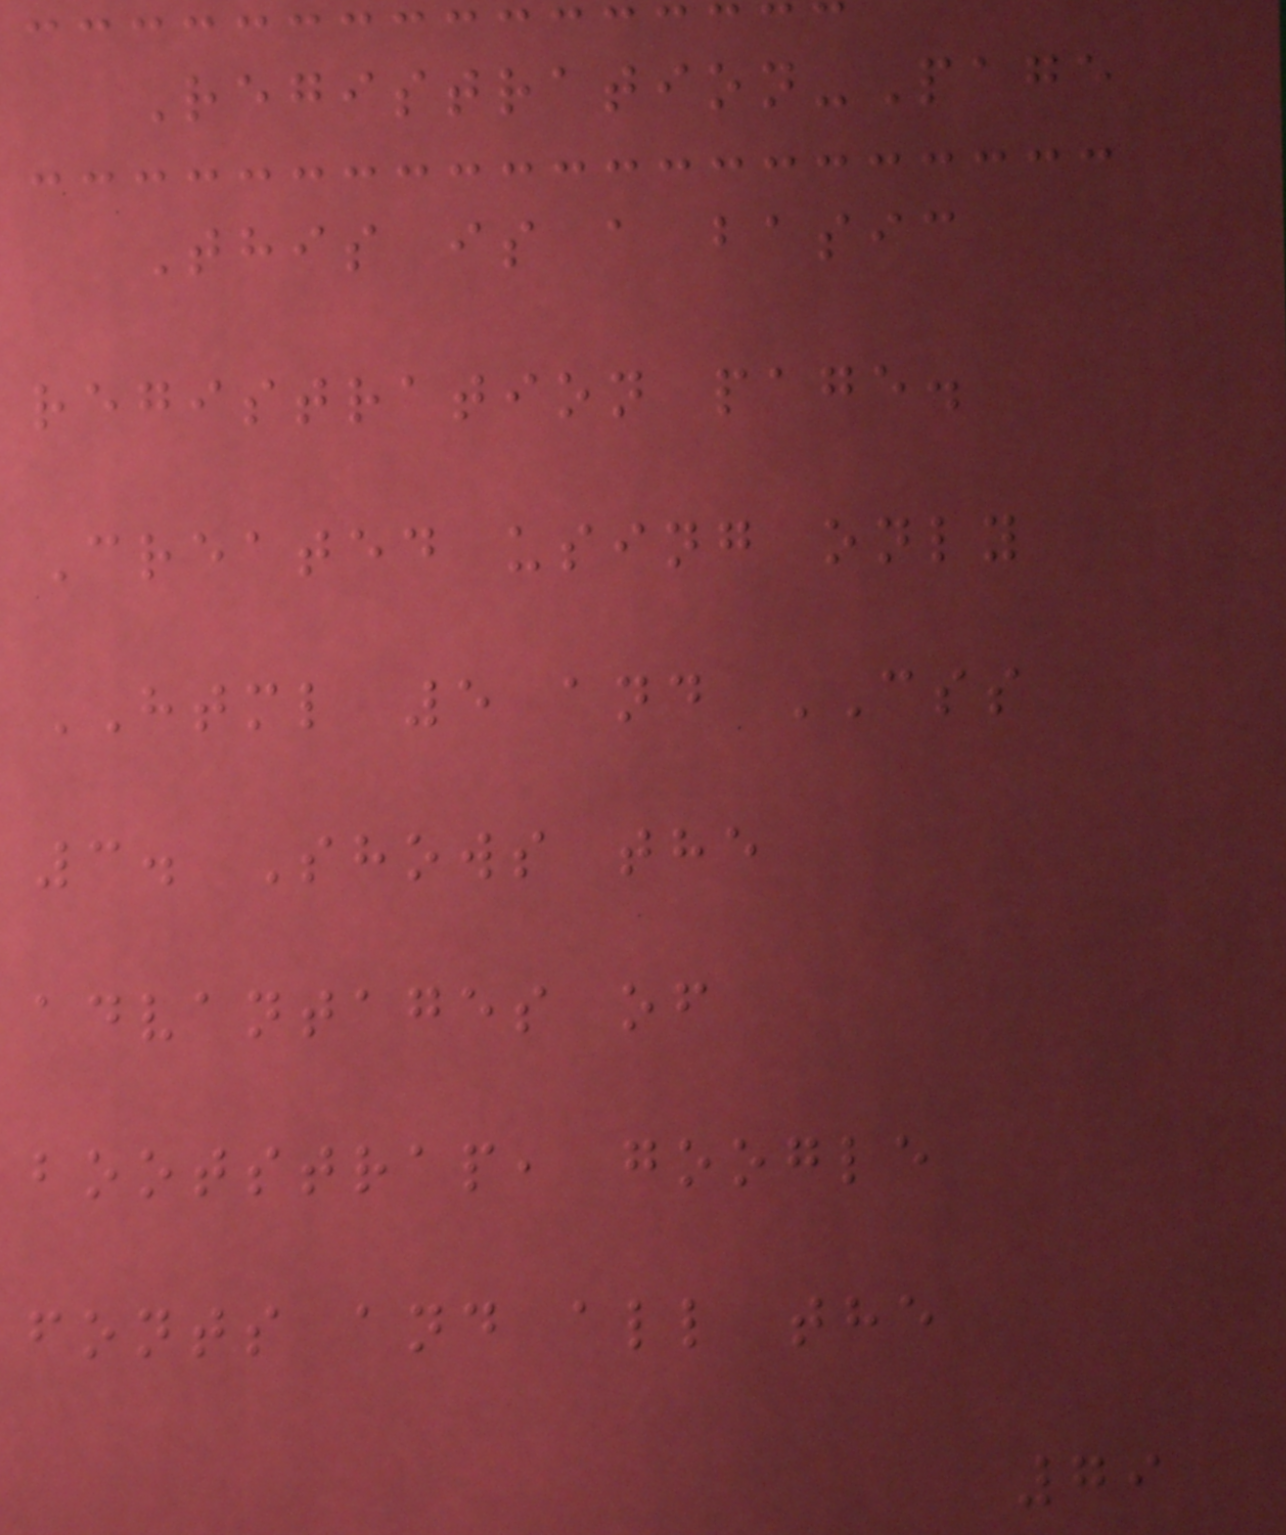Registration-Page
This is a basic
registration page.
Created using only
HTML 5 and CSS
3. Shows the
advantages of
bootstrap, google
fonts and all the
79
